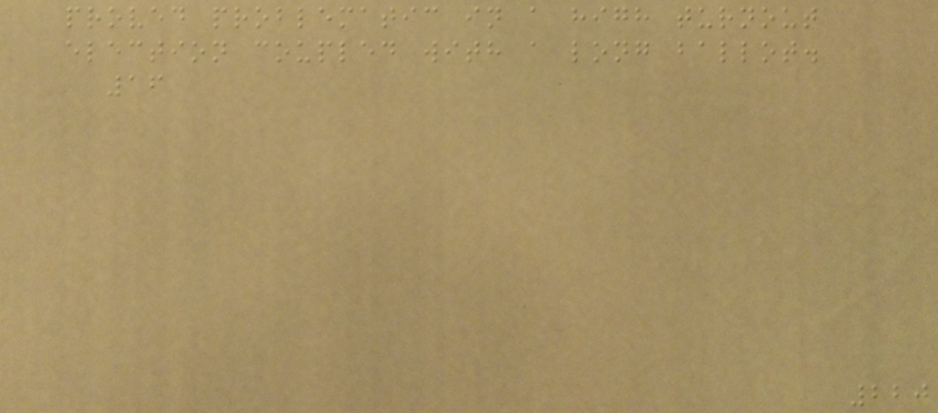proved problematic in a high turnout
election coupled with a long ballot.
16
220
